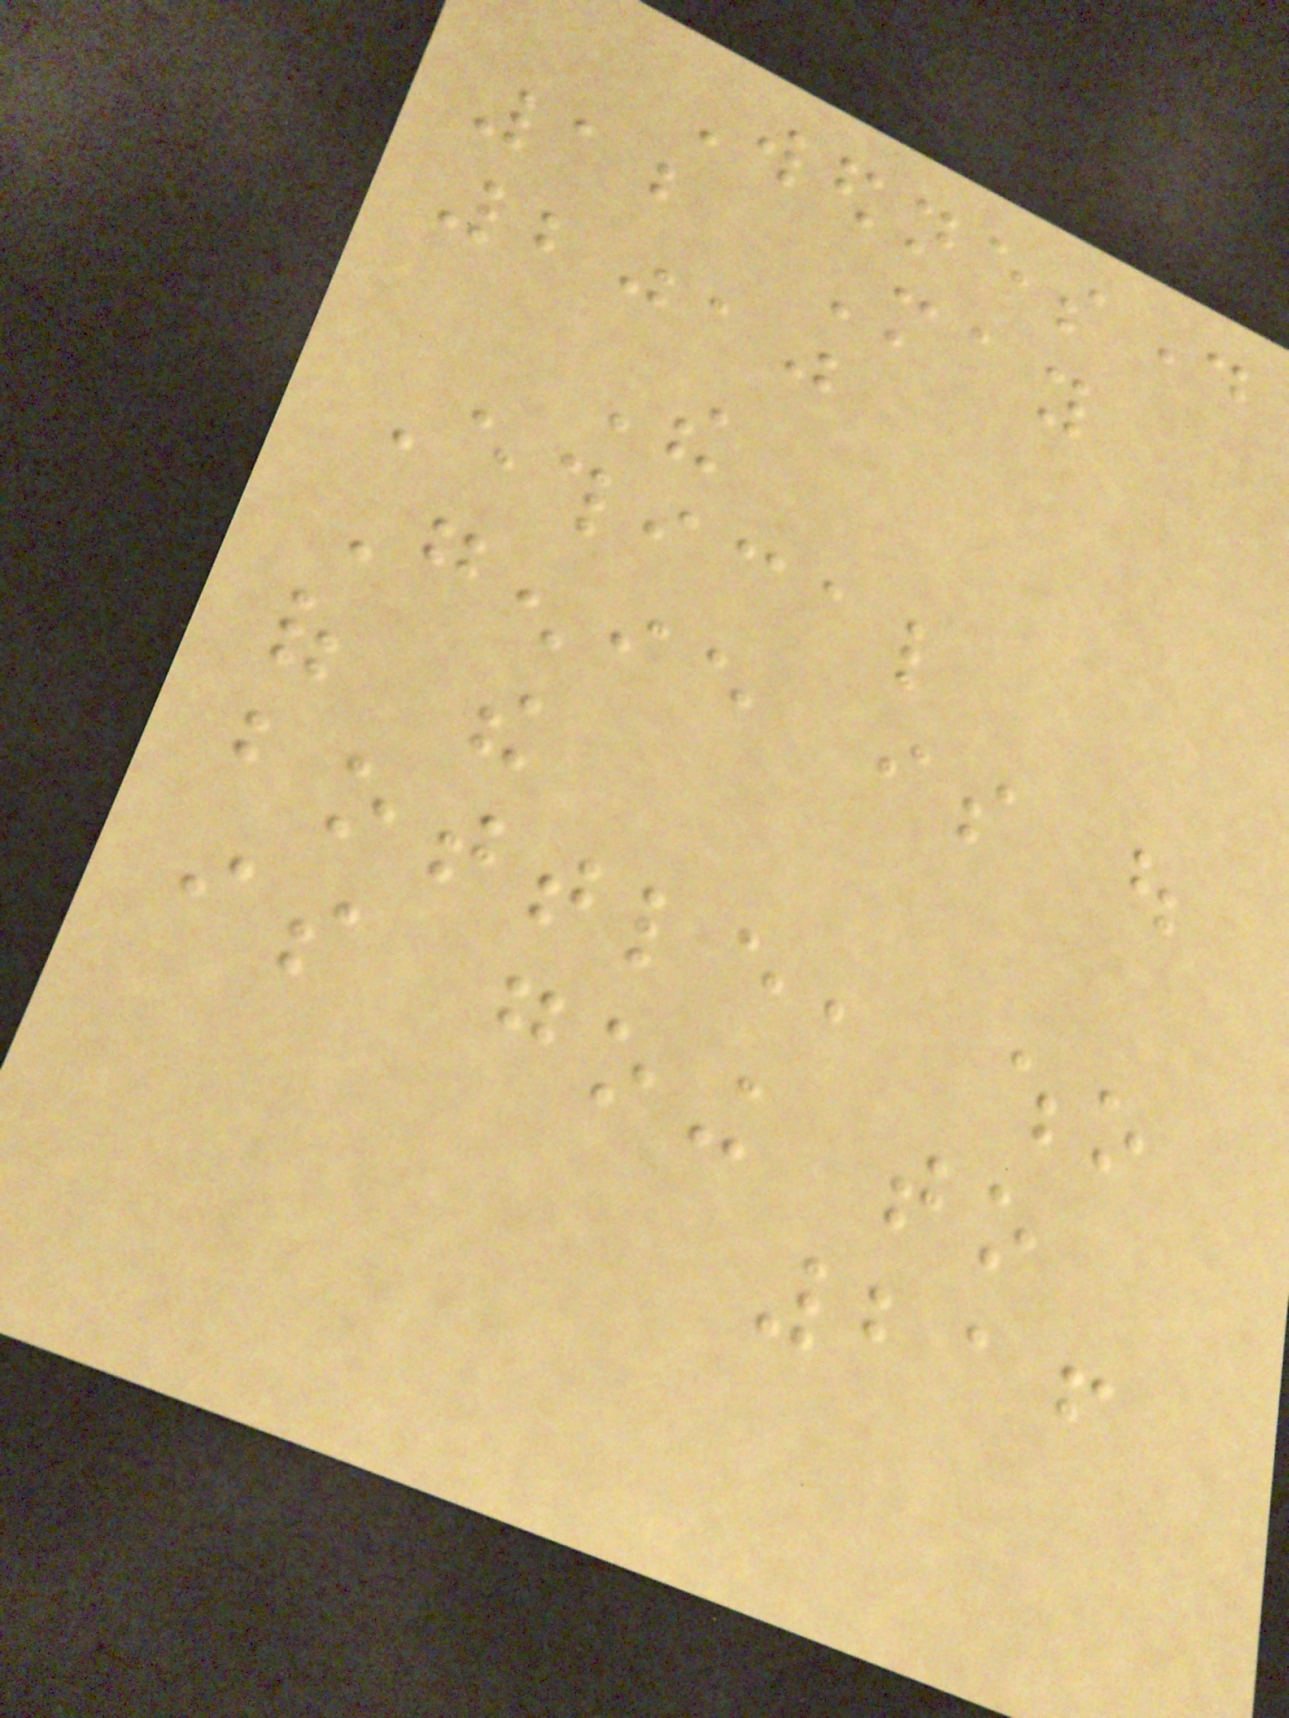Wednesday
12 May
2010
The
Ethical
Genie is out
of the
bottle, who
is going to
216
